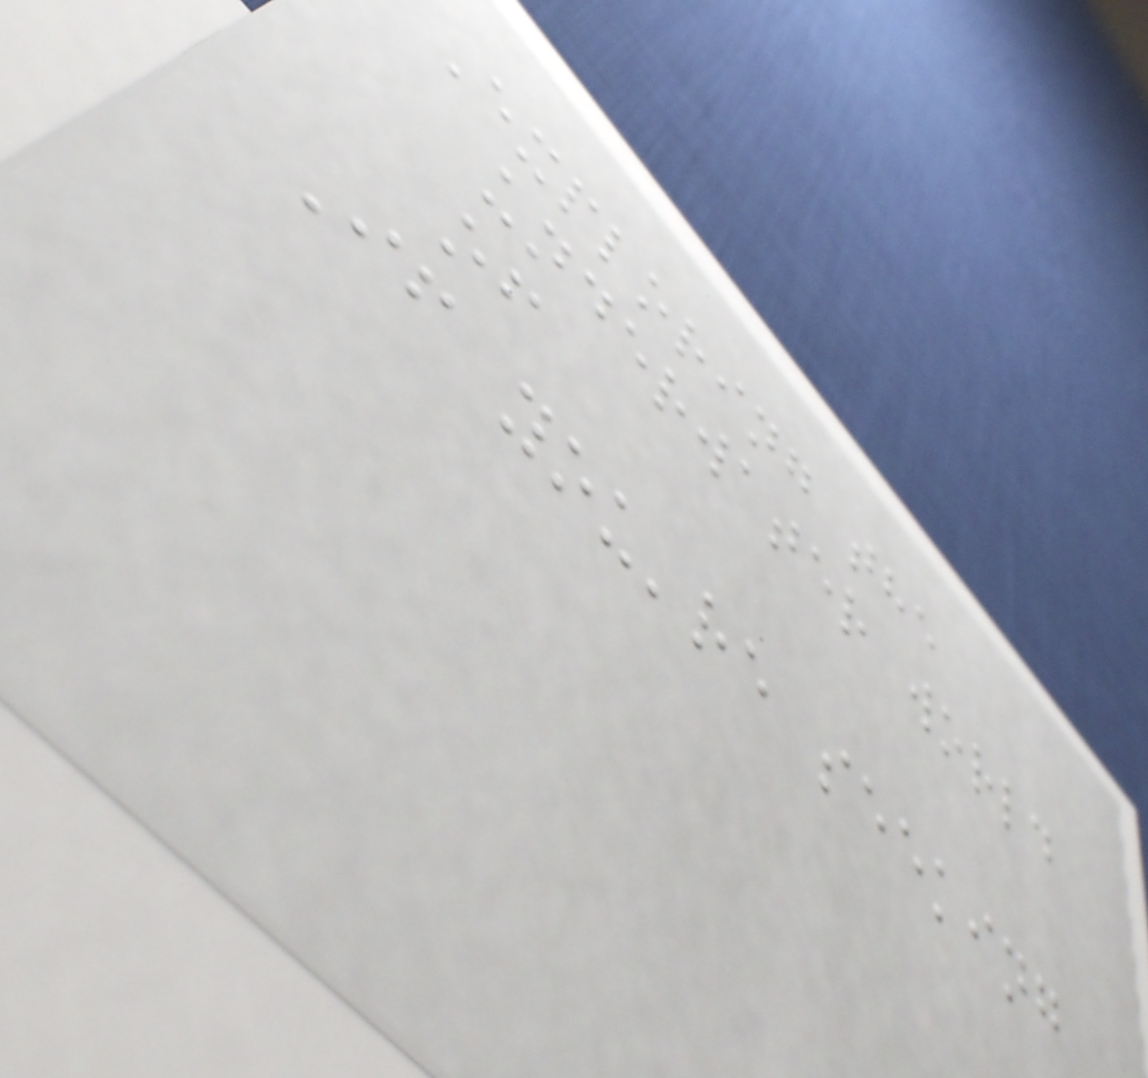Exploring the
underwater world
of
If you're seeking
